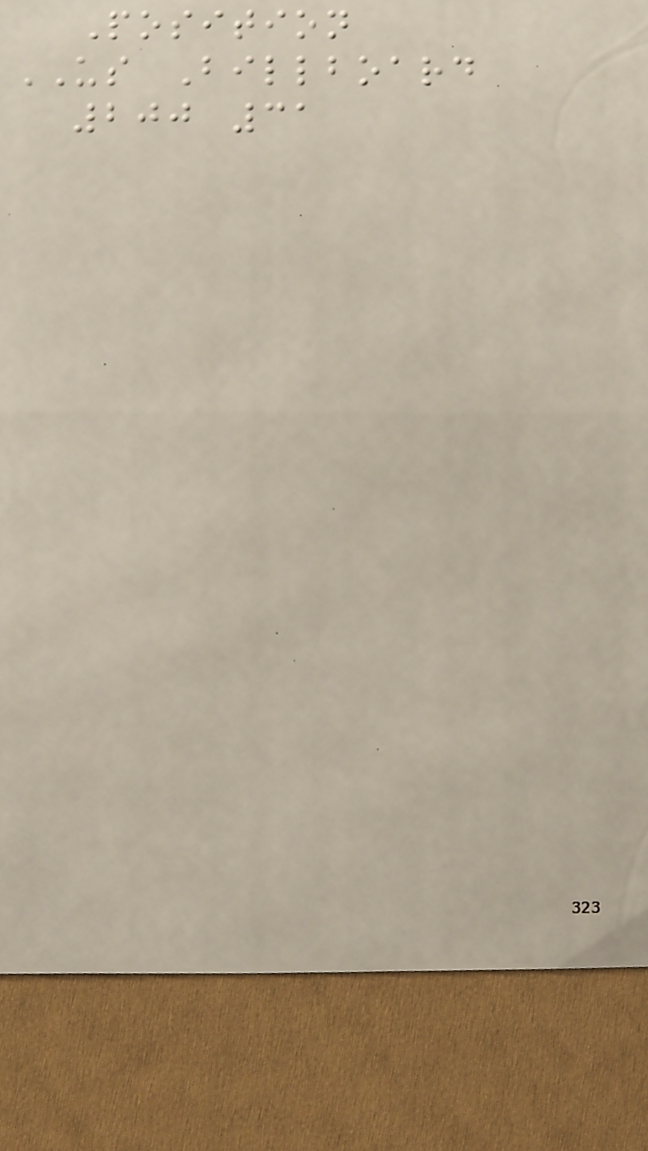Position
US Billboard
200 31
